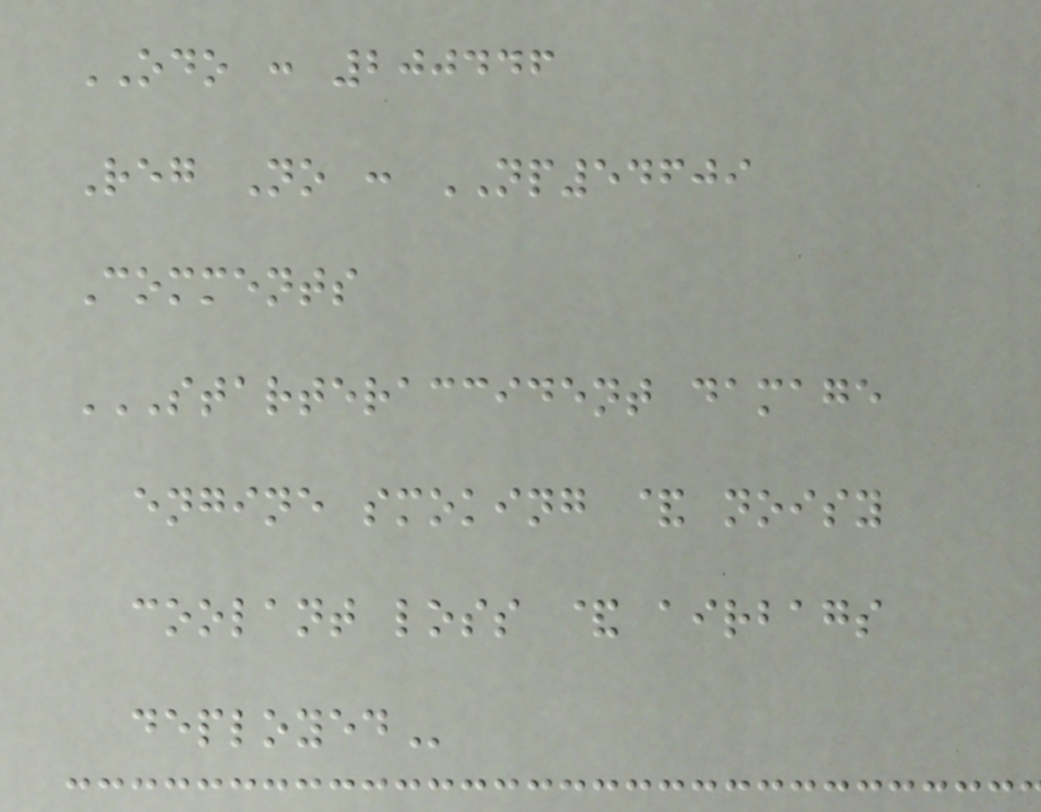ODO : 200446
Reg No : NP54609
Comments
STARTERACCIDENT DAMAGE
ENGINE SMOKING & NOISY
COOLANT LOSS & AIRBAGS
DEPLOYED
